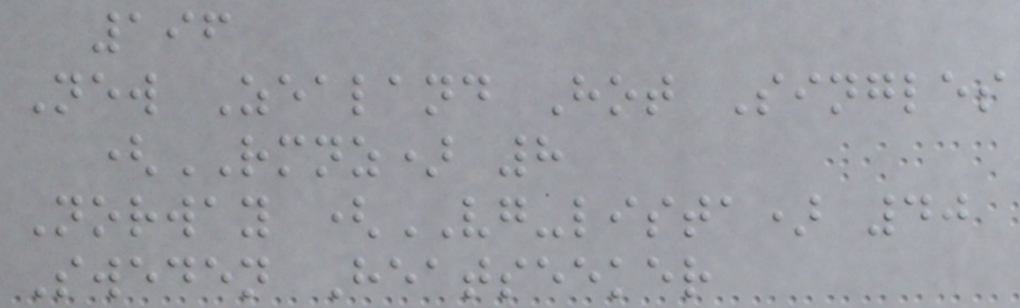196
New Zealand Hot Singles
(RMNZ) 8
Norway (VG-lista) 40
Sweden Heatseeker
